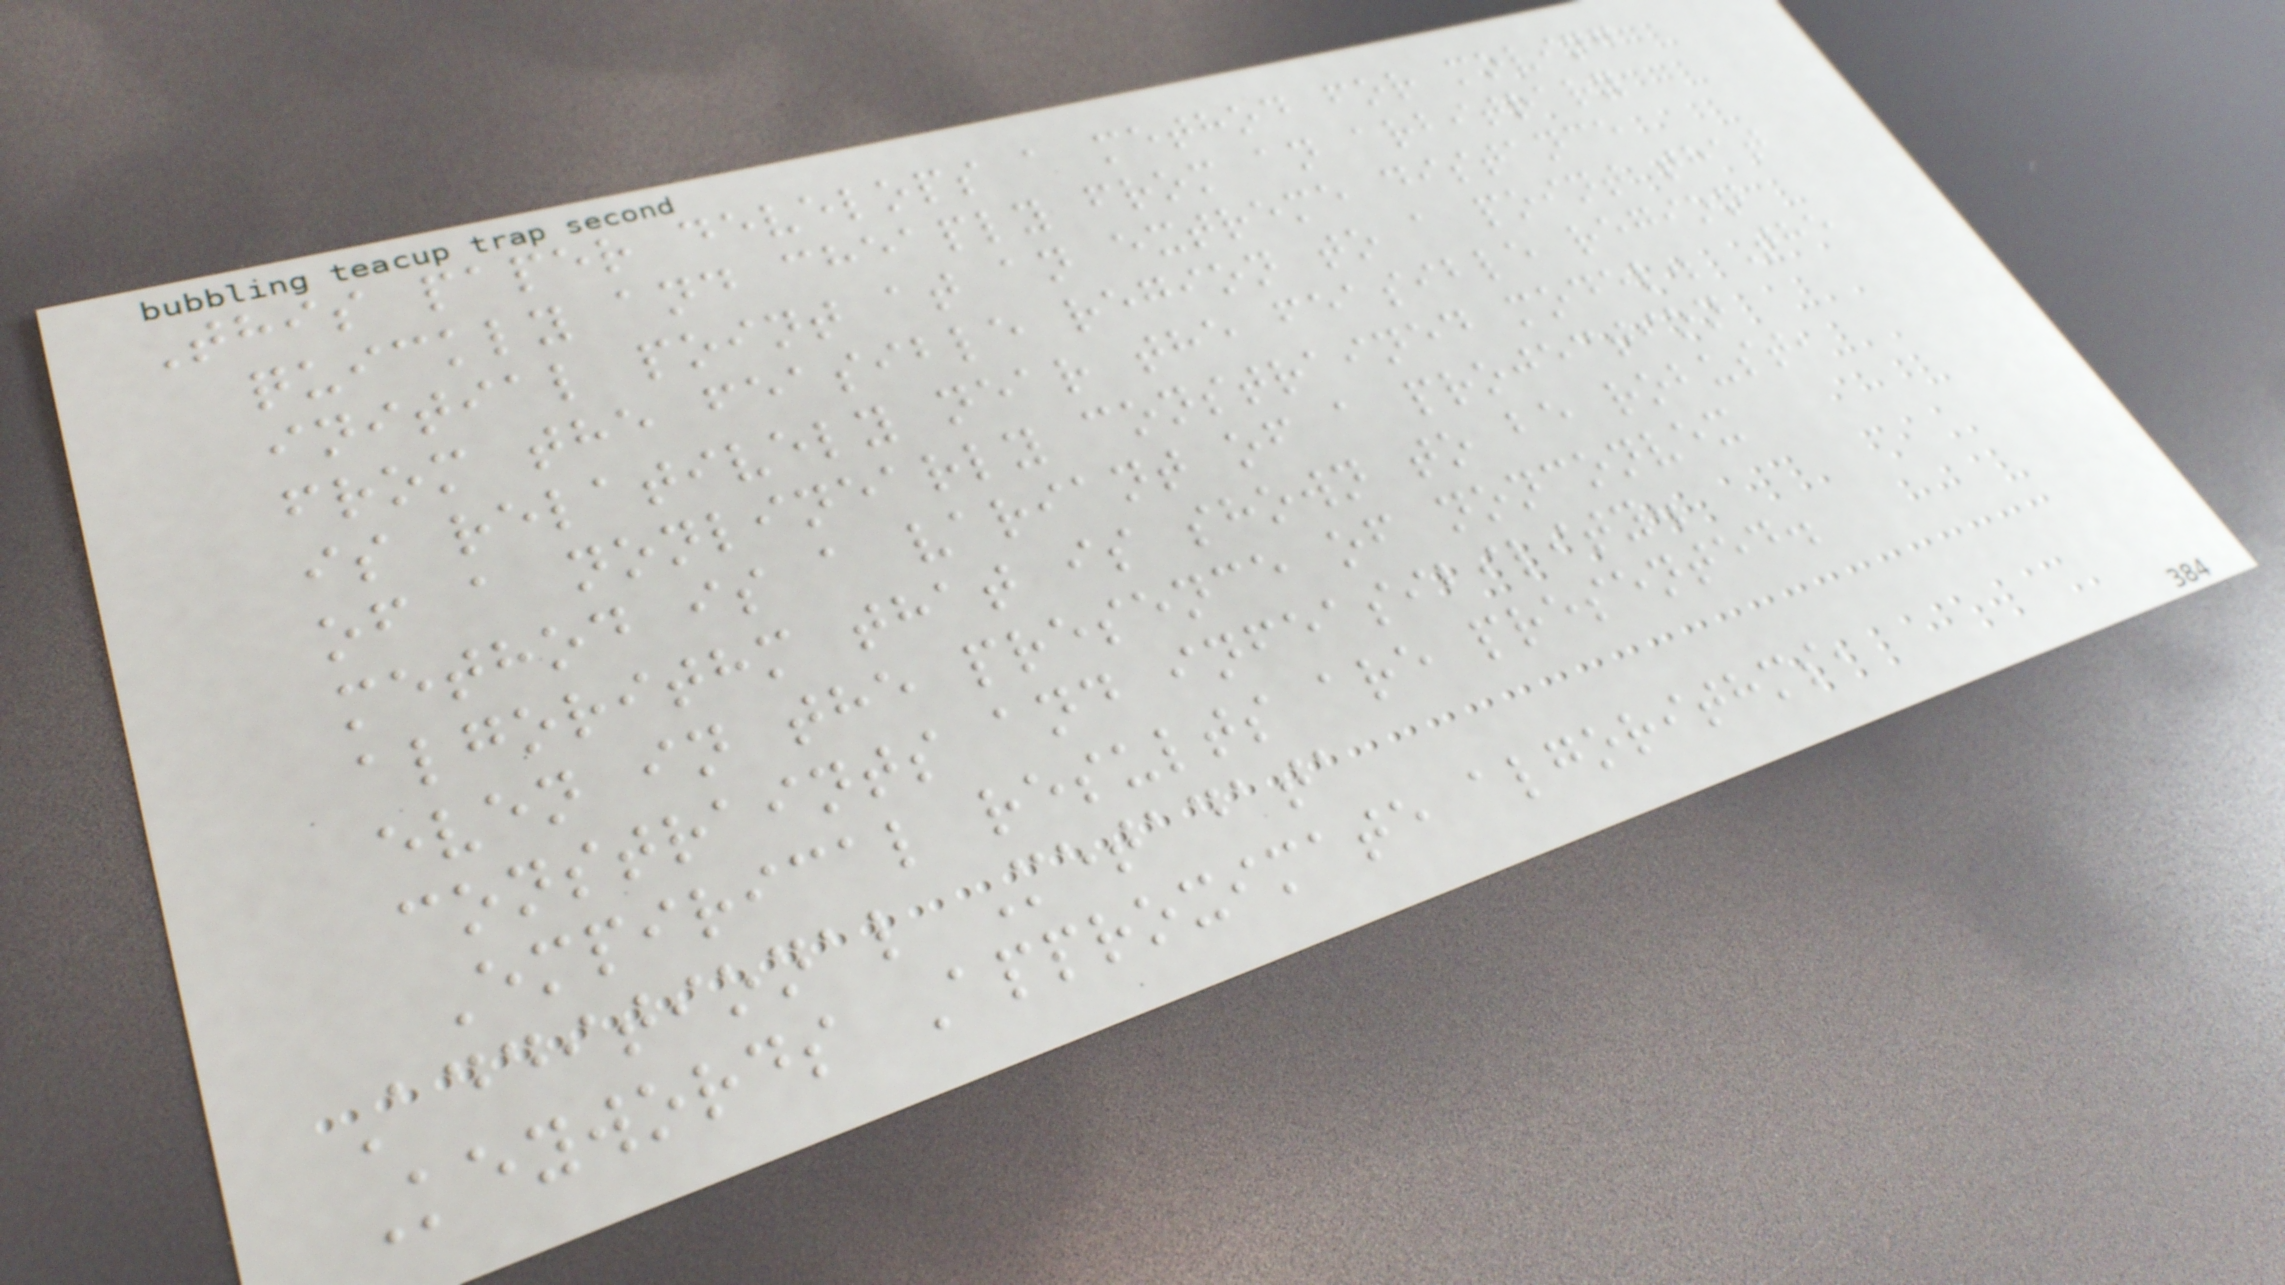This paper develops a method for moving
quickly and cheaply from an arbitrary
initial point at an extreme distance
from the feasible region to a point that
is relatively near the feasible region
of a nonlinearly constrained model. The
method is a variant of a projection
algorithm that is shown to be robust,
even in the presence of nonconvex
constraints and infeasibility.
Empirical results are presented.
Additional Metadata
Keywords Approximate algorithms,
